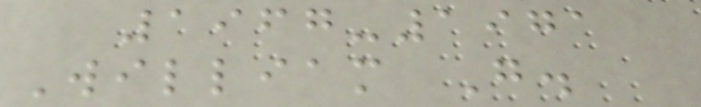1967-1971
William G.
